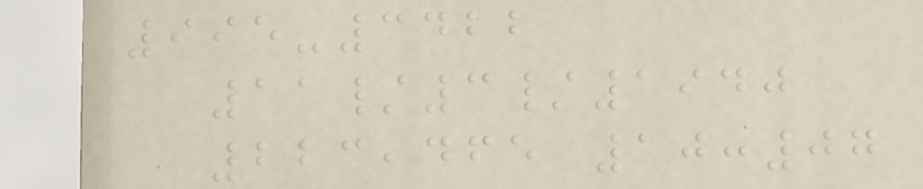995-3422
11/3/1940
223,465 10:07
